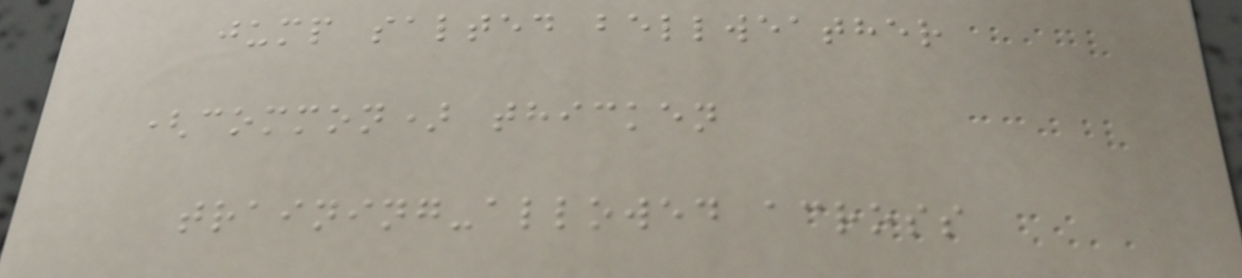jump salted bellweather
(common) thicken
training-allowed across
